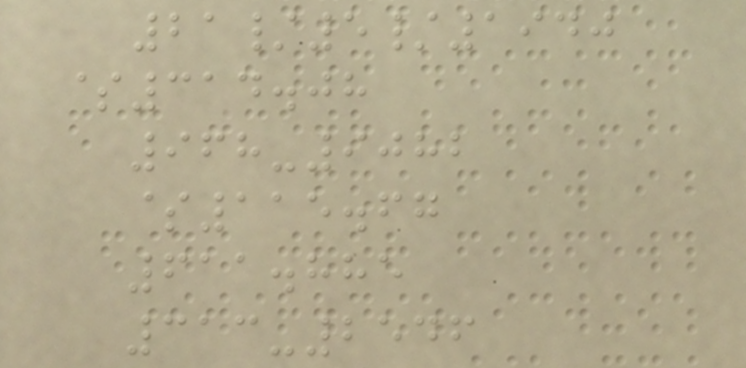21/5/1940
$314.08
968-9082
$115.67
611.885
313-2546
